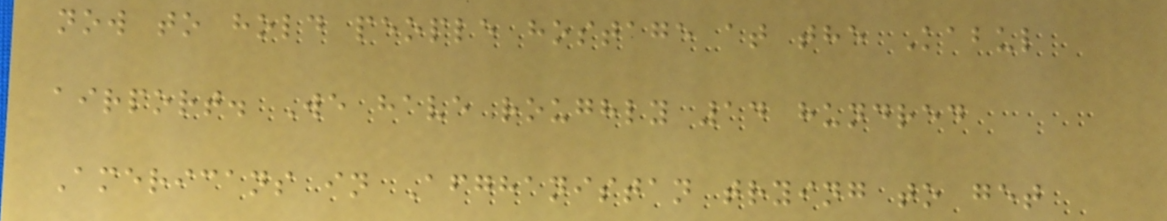now to hold people hostage at the Kabul
airport. We have roughly 14 hundred
Americans in Afghanistan trying to get
